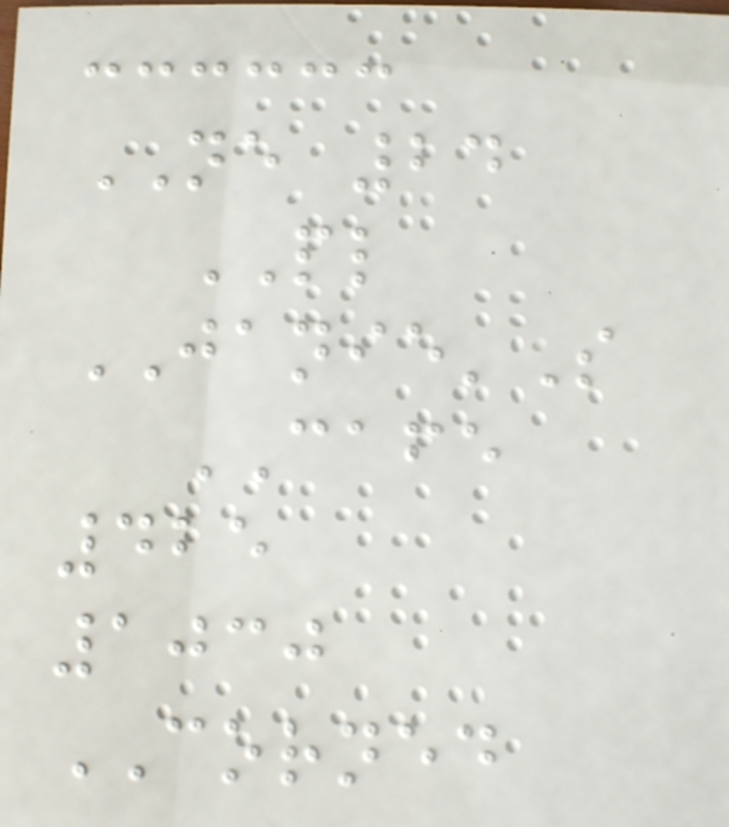NE 24
PL
JANIE'S
CAFE
425
1030
CORNED
